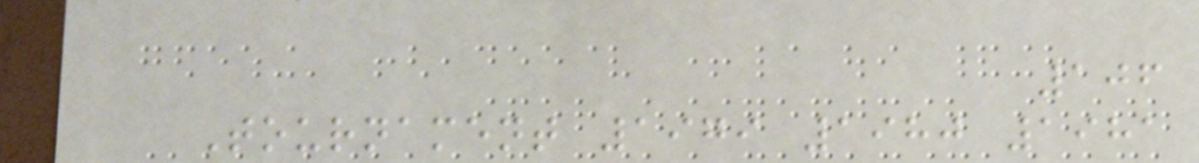106
Tournament 1979 1980 1981
